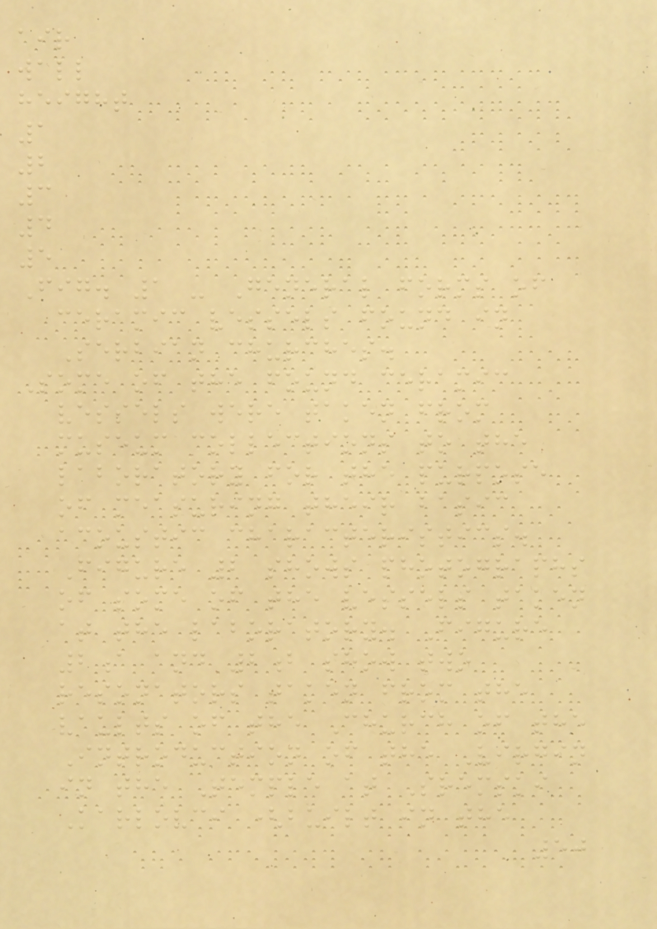air
wall
height
1
2
3
4
5
Fig. 1 - General forms of
ceramic vessels found in
Serbian churches.
Some of the found ceramic
vessels were taken from
museum collections to the
laboratory for the purpose
of measuring their basic
acoustic characteristics.
Figure 2 shows photographs
of some of the vessels taken
at the laboratory. Figure
2a and 2b show two
resonators taken from the
vaults of the Church of the
Introduction of the Virgin
in the Temple at Sremski
Karlovci (built in the
50
